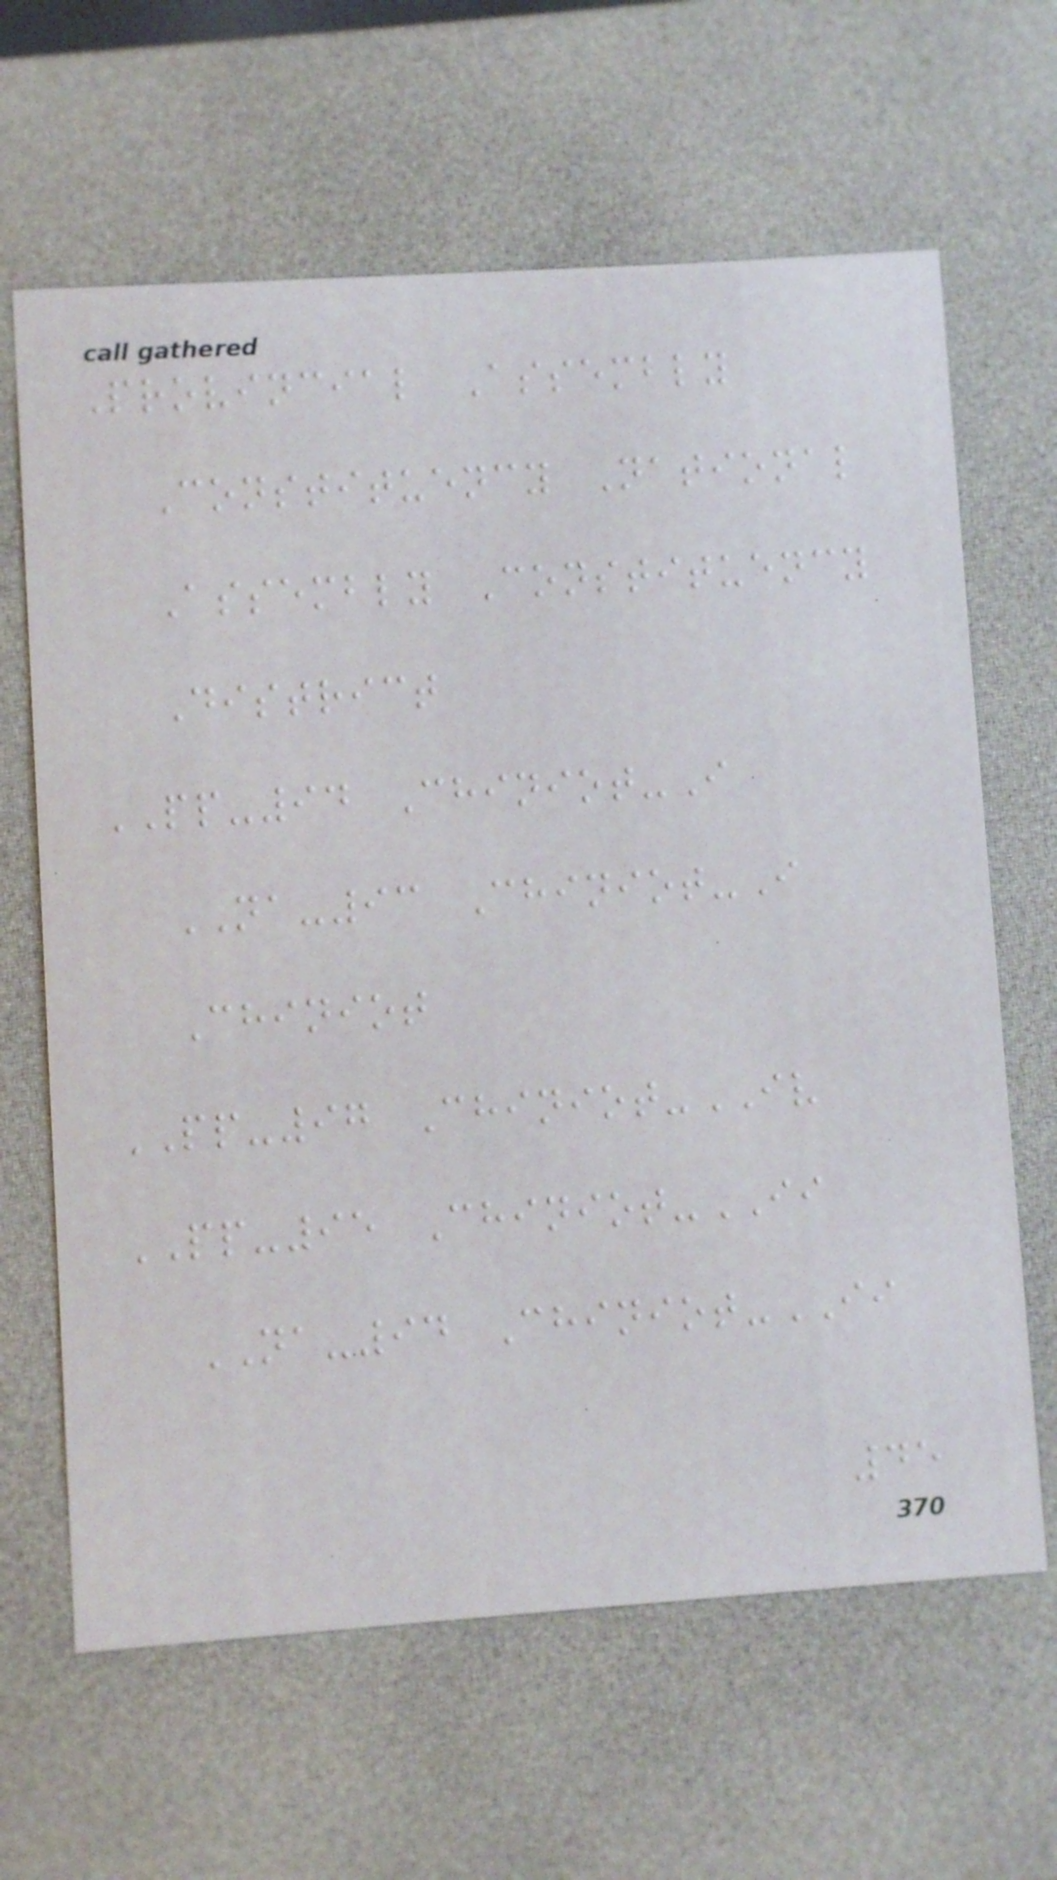Provincial Assembly
Constituency National
Assembly Constituency
District
PP-94 Chiniot-I
NA-93 Chiniot-I
Chiniot
PP-97 Chiniot-IV
PP-95 Chiniot-II
NA-94 Chiniot-II
45
